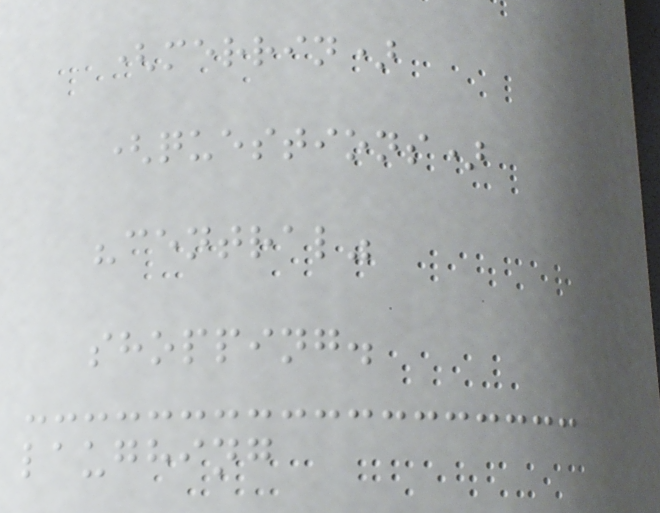(merrin)
(questions)
"central"
shopping.
laughing
